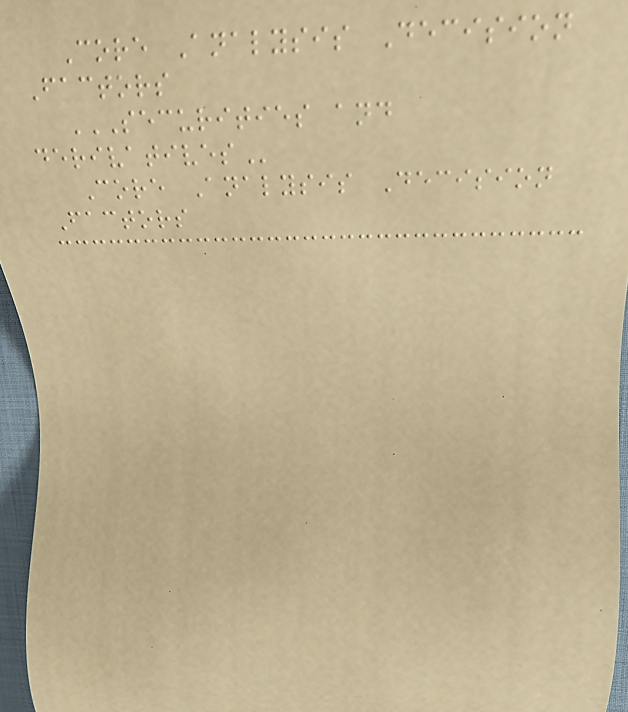Core Analysis Decision
Factors
SECURITIES AND
DERIVATIVES
Core Analysis Decision
Factors
